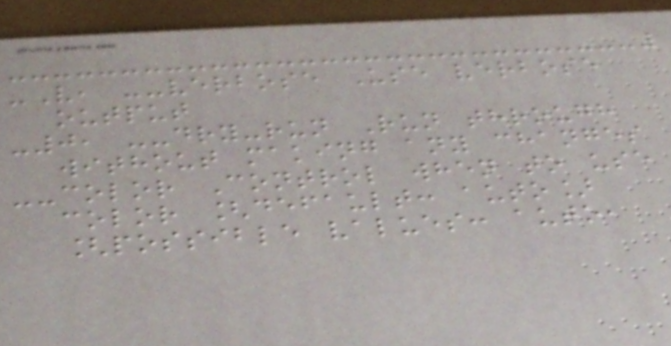-V, --verbose Use verbose
output
-0, --dry-run Run through
without making any changes
--color Control when to use
color [default: auto]
[possible values: auto,
